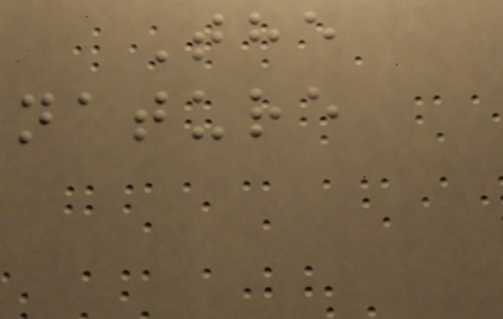The
nature
